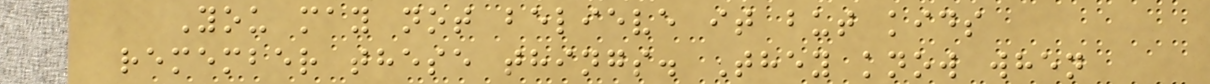You may not believe it but kids
remember these things. They know when
